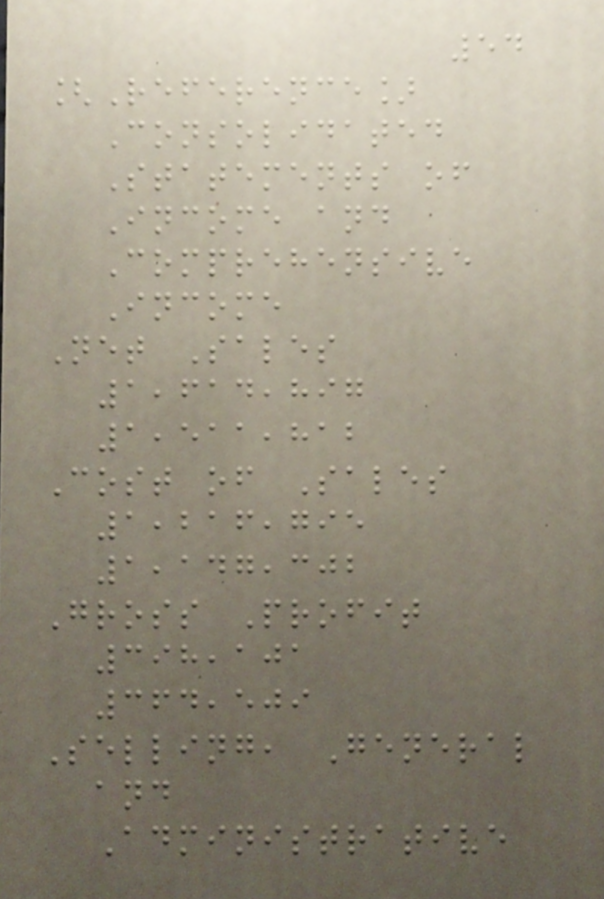54
[Reference]
Consolidated
Statements of
Income and
Comprehensive
Income
Net Sales
1,614,897
1,511,812
Cost of Sales
1,216,795
1,147,302
Gross Profit
398,101
364,509
Selling, General
and
Administrative
